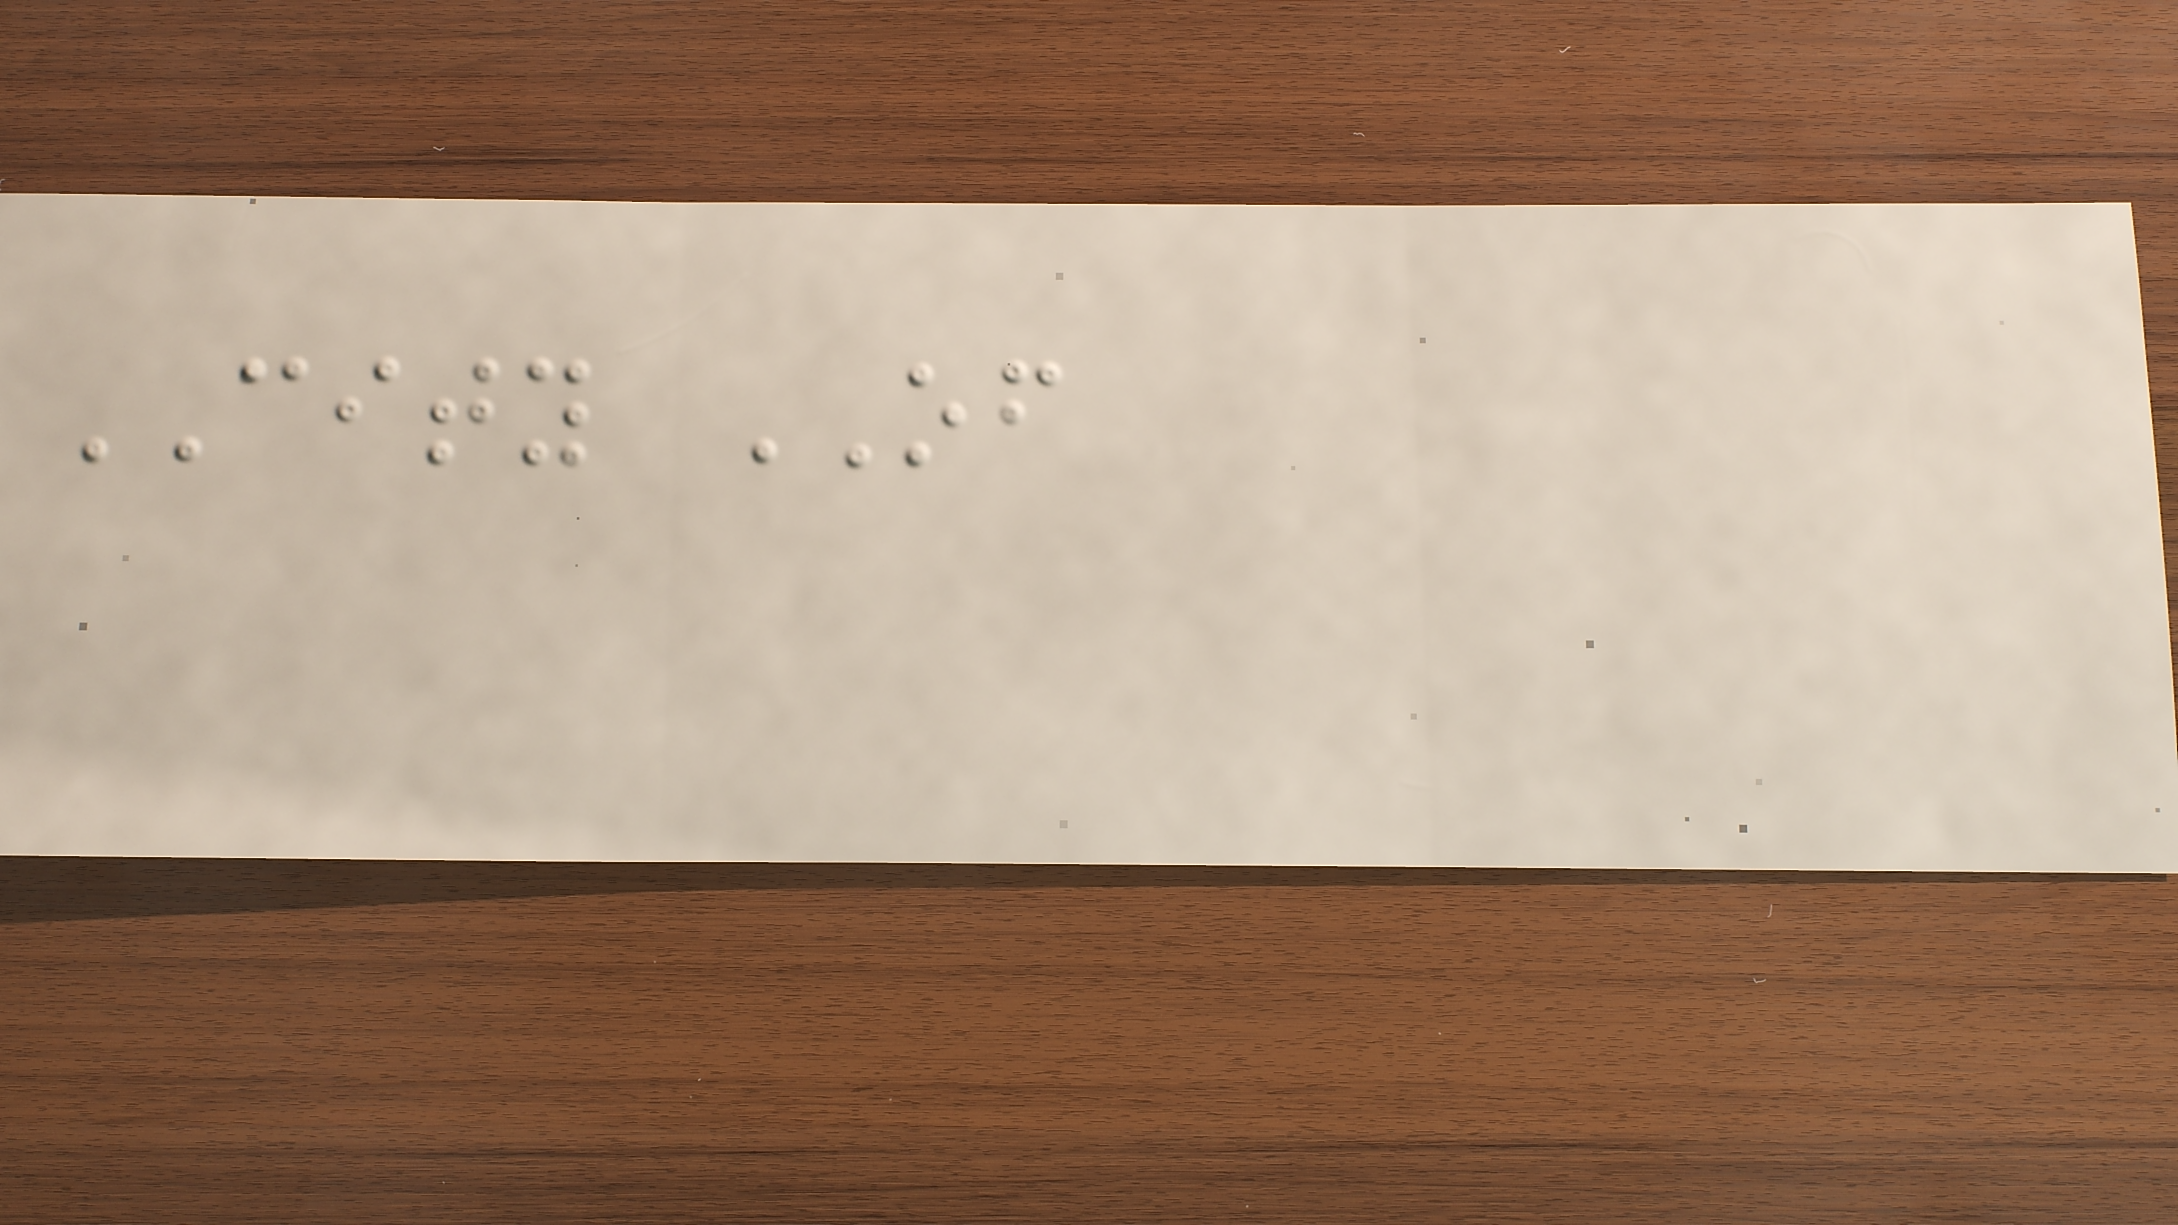CITY OF
